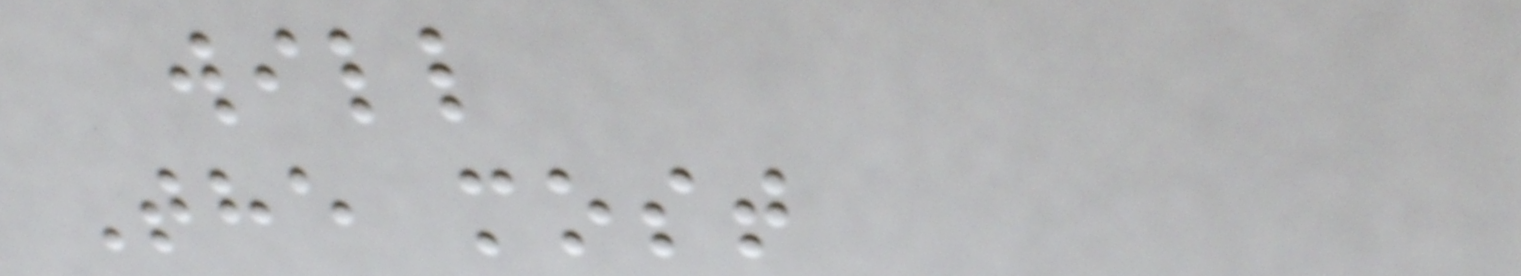will
The most
